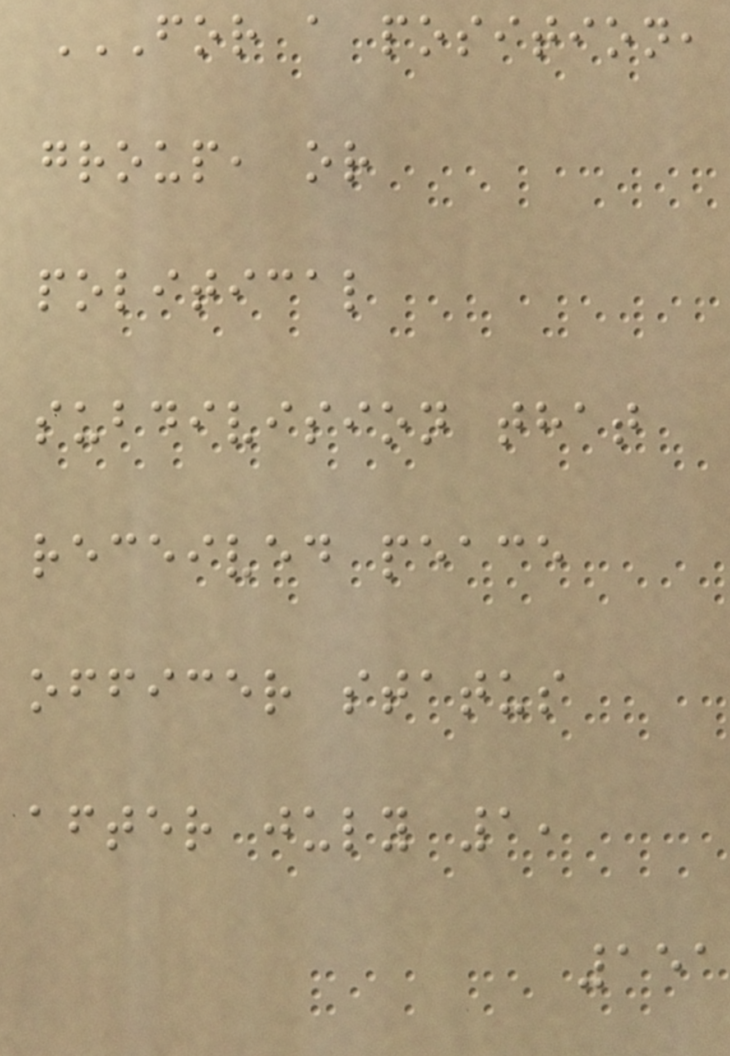FOR A POSITION,
GROUP, OR
POLITICAL
SUBDIVISION THAT
RECEIVED PEACE
OFFICER STATUS
AFTER JULY 1,
151
